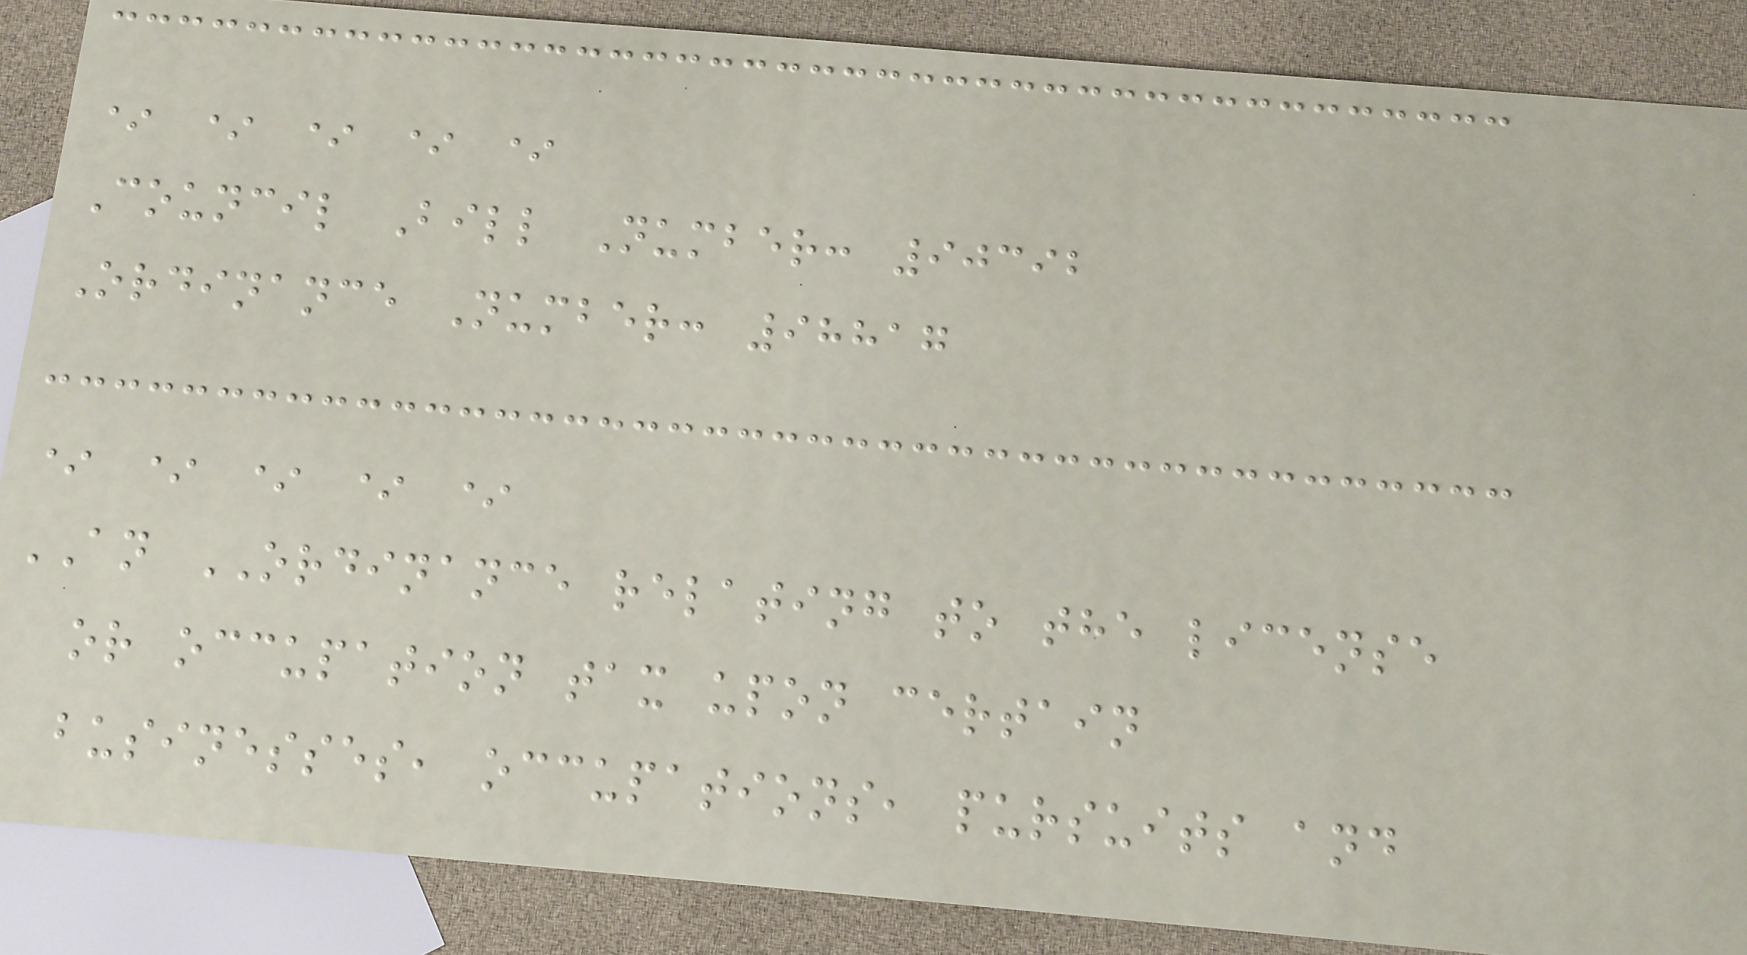* * * * *
Council Bill Number: 90392
Ordinance Number: 98817
* * * * *
AN ORDINANCE relating to the license
or occupation tax upon certain
businesses, occupations, pursuits and
